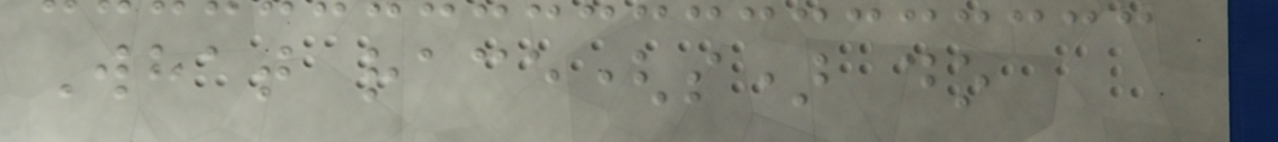What race(s) do
